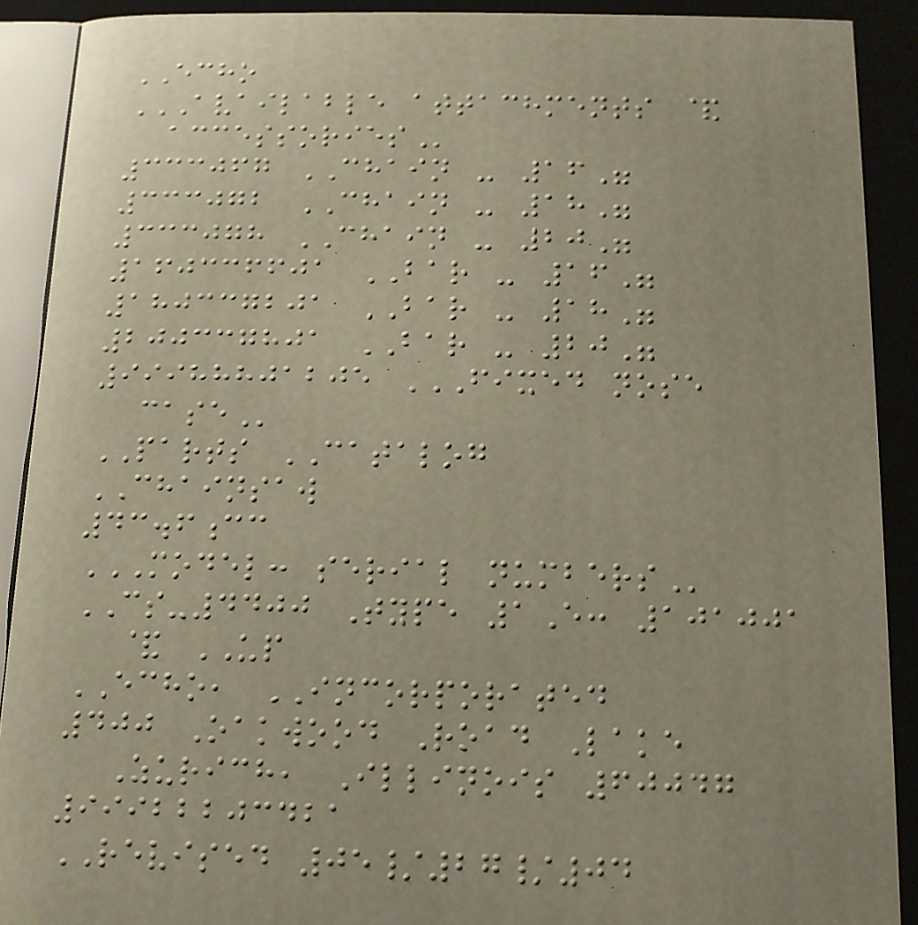ECHO
AVAILABLE ATTACHMENTS &
ACCESSORIES
333067 CHAIN - 16"
333072 CHAIN - 18"
333078 CHAIN - 20"
160336601 BAR - 16"
180337201 BAR - 18"
200337801 BAR - 20"
99988801205 FIXED NOSE
CASE
PARTS CATALOG
CHAINSAW
43.6cc
MODEL: SERIAL NUMBERS
CS-4400 Type 1E: 101001
& UP
ECHO, INCORPORATED
400 Oakwood Road Lake
Zurich, Illinois 60047
99922203421
REVISED 05/27/04
